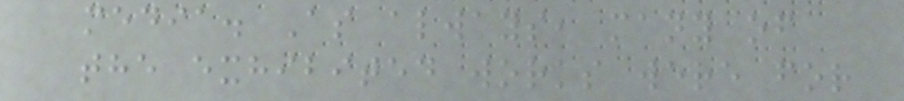media. As always, many of
the exhibited works were for
